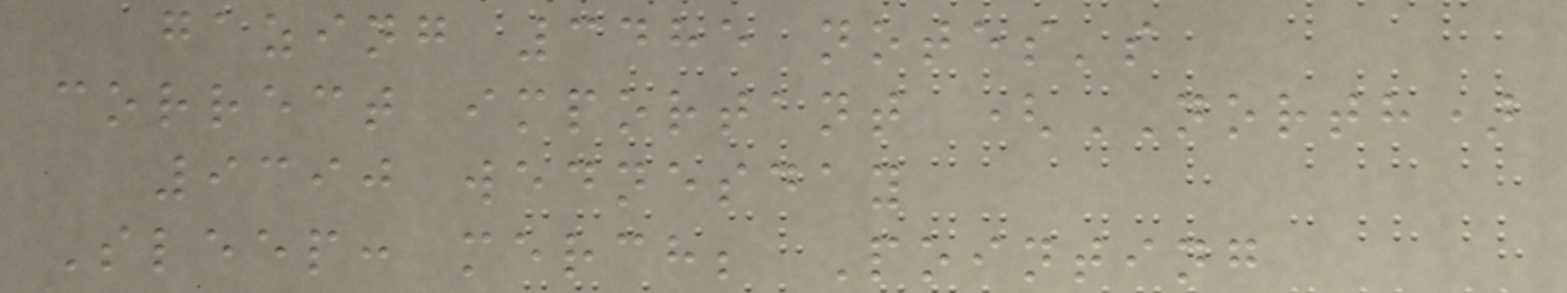gazing 3485 notes's
correct important (NORTH)
9390 wednesday
Sleep: merch; Pointing
